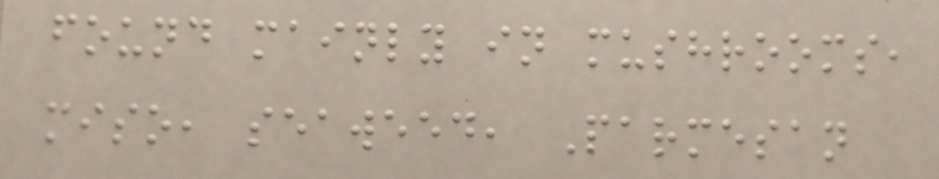found mainly in mushrooms,
miso, seaweed, Parmesan
